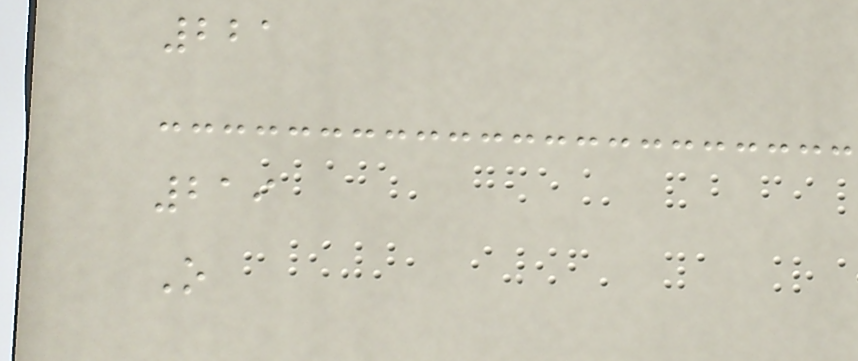221
219
O
